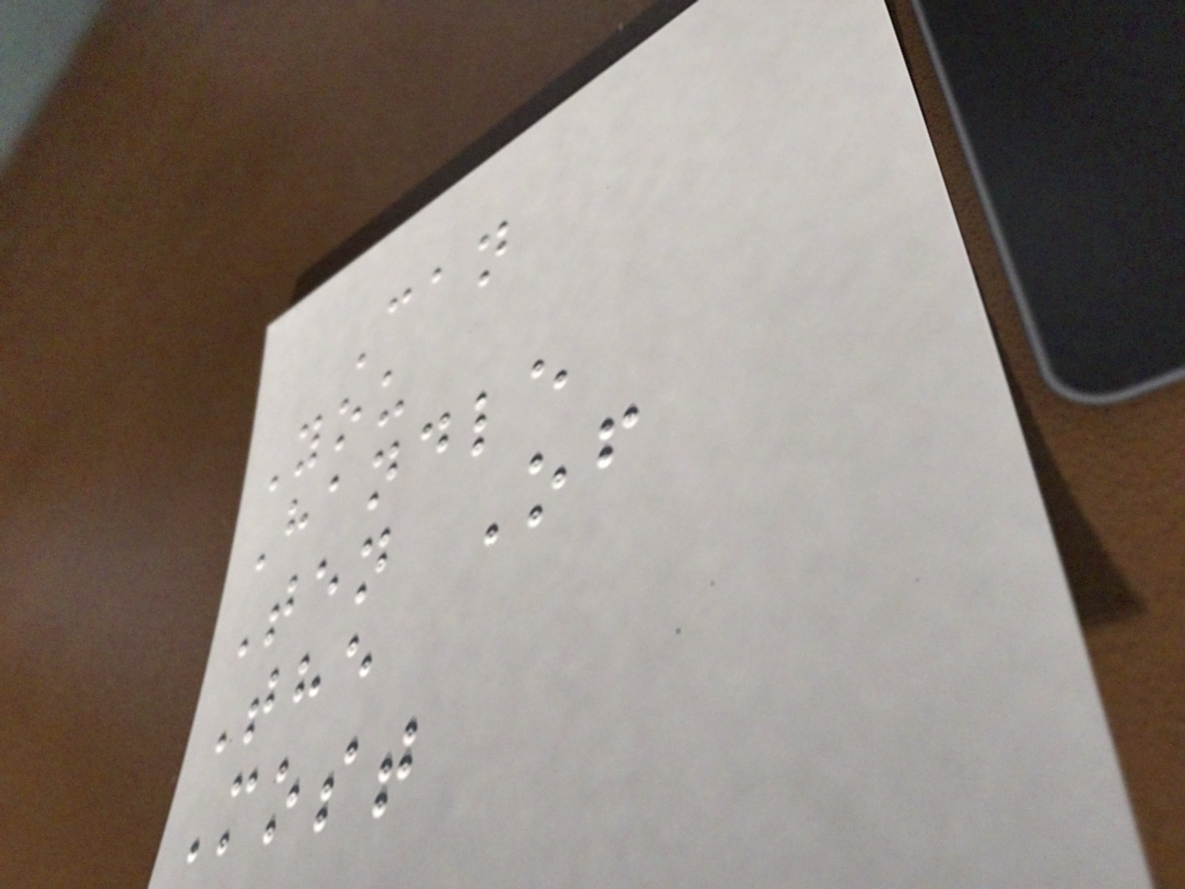Can
You
Handle
Ten Of
The
Most
